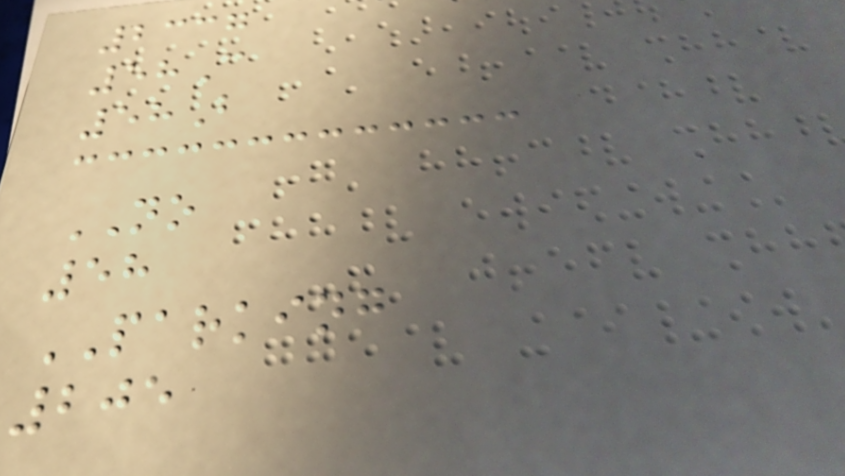2337
58C
58B
NO
58
PARKING
205
